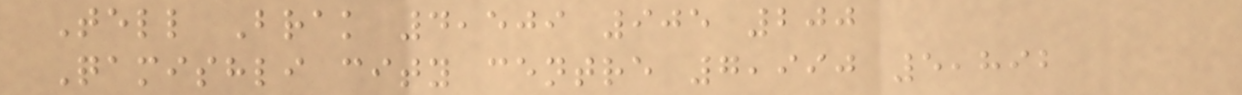Tell Brak 4,509 905 200
Qamishli city centre 7,990 5,892
